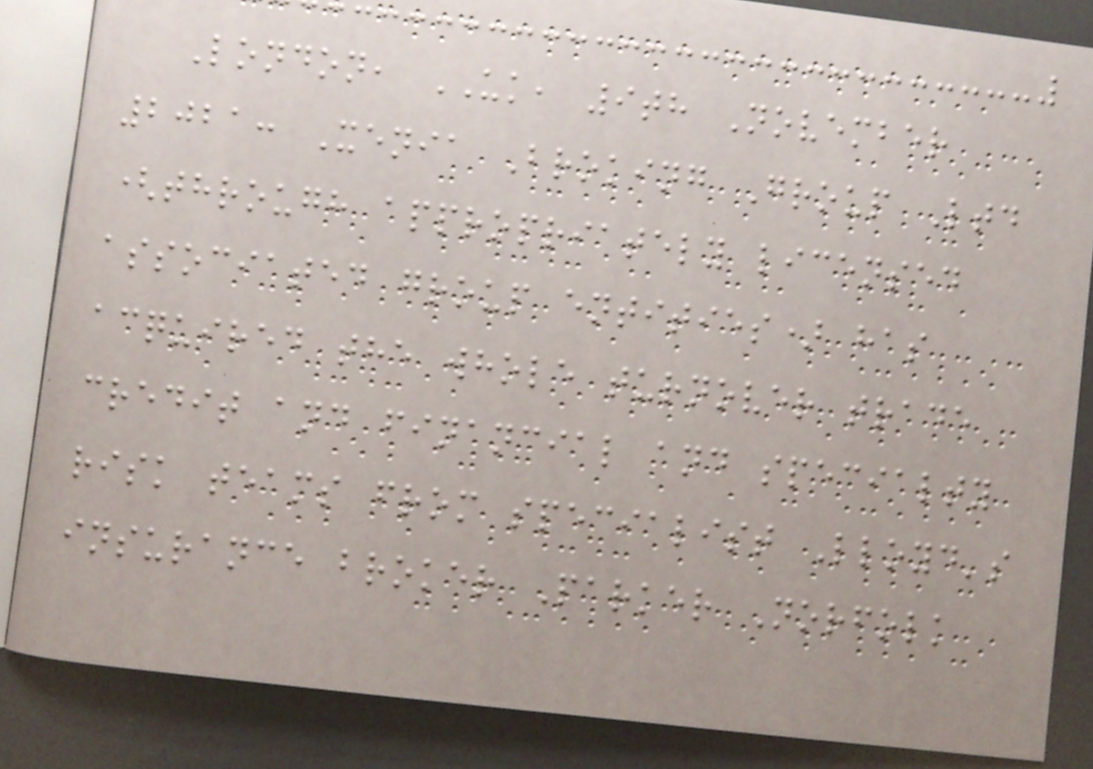London, UK, 9th November
2021: Xenia Broking Group Ltd
(through appropriately licensed
associated group entities) has
acquired the whole turnover trade
credit and financial and specialty
risk teams from specialist Lloyd's
insurance broker Parker Norfolk
